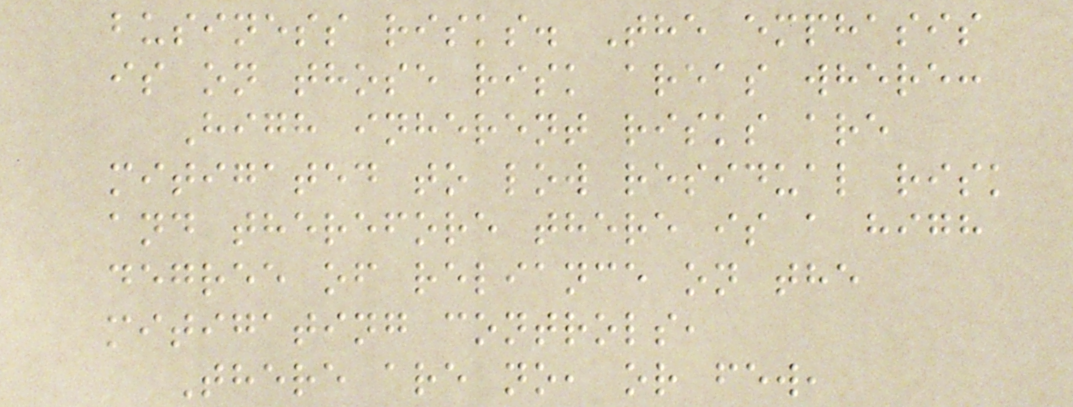business risks. The emphasis
is on those risk areas where:
High inherent risks are
mitigated to low residual risk
and therefore there is a high
degree of reliance on the
mitigating controls,
There are no, or few,
